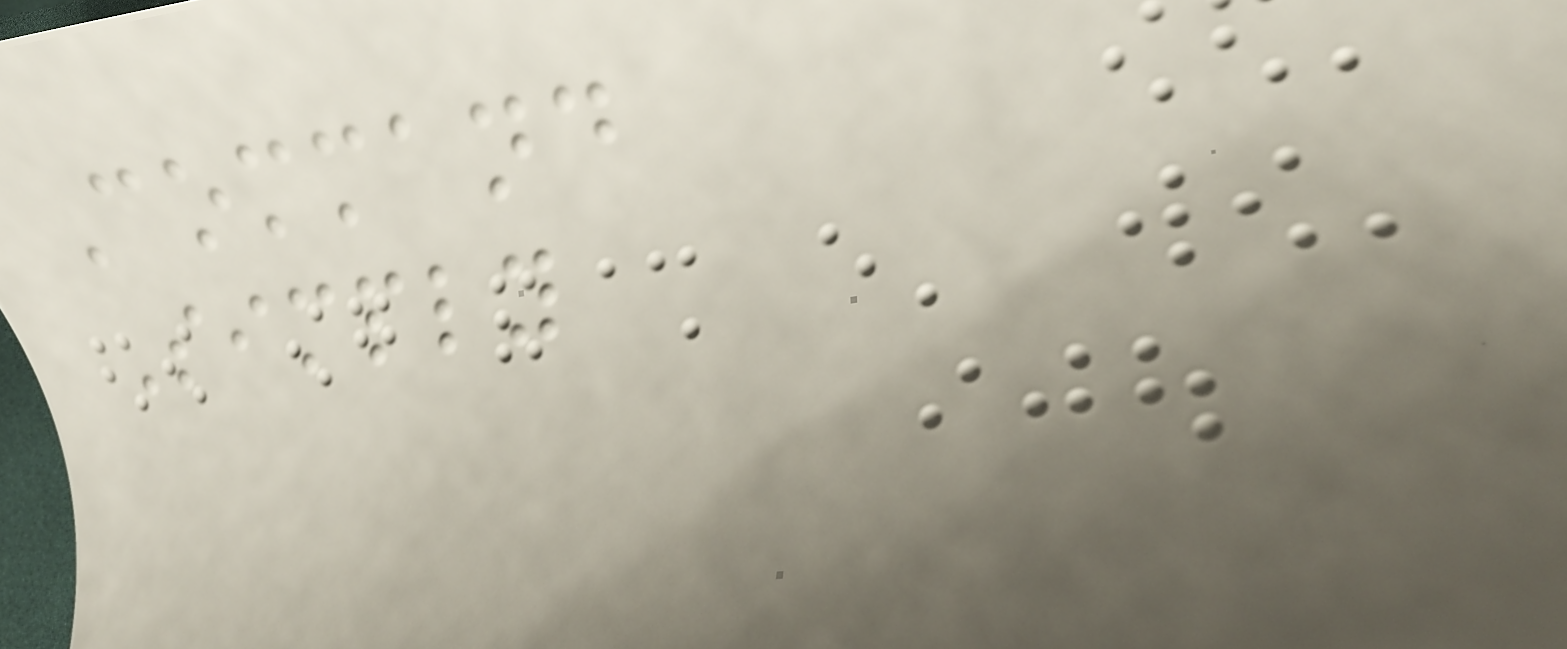Command
Simply
